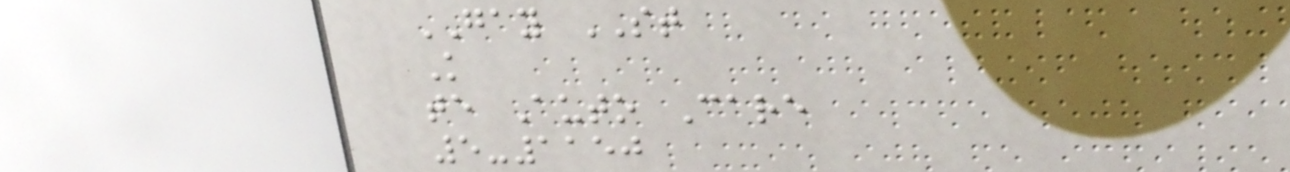GAY ST
K
te Auto Care
5-1150
